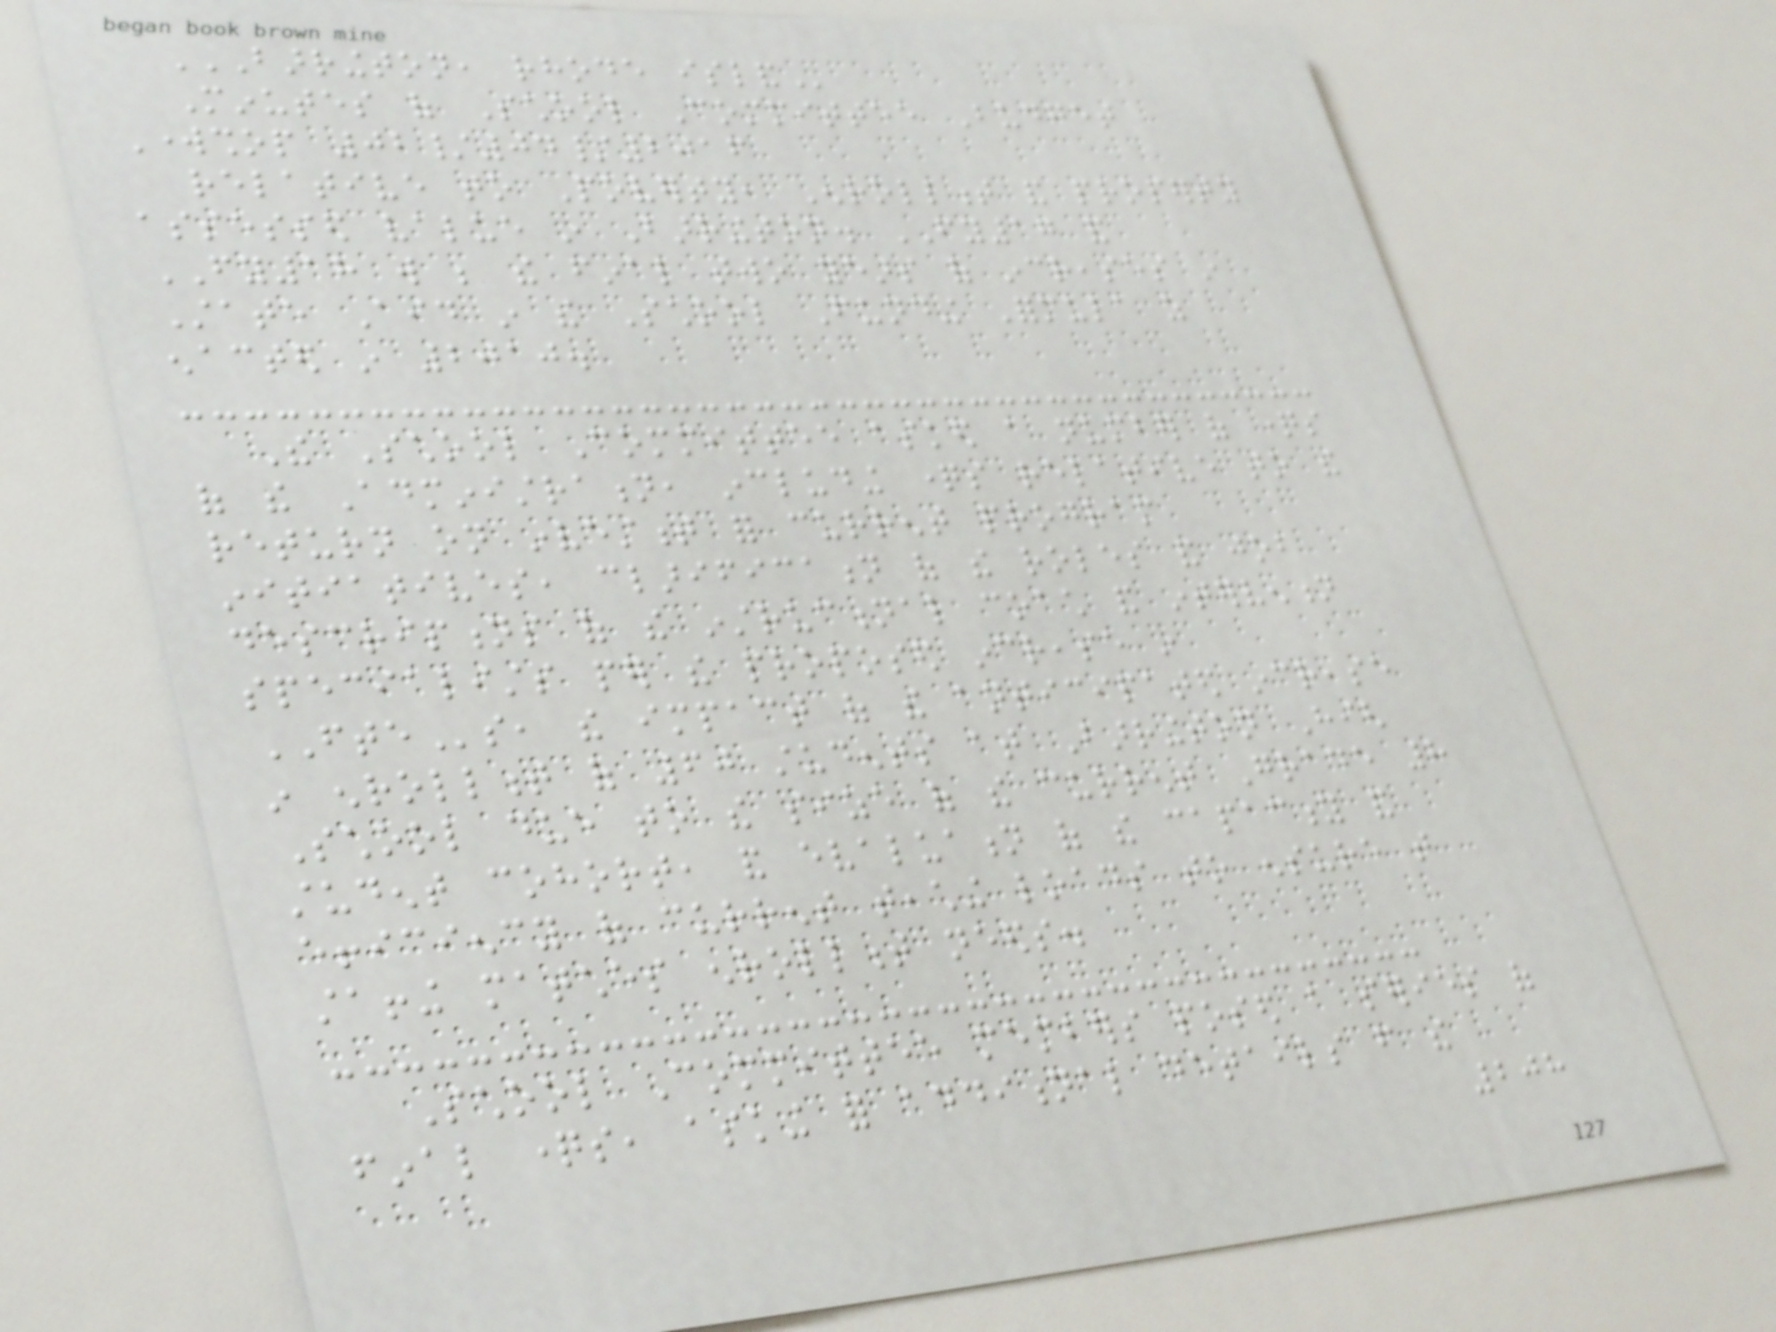BARRINGTON, RHODE ISLAND
Minutes of School Committee Budget
Workshop 02/04/2016
relative to Poverty, Enrollment and property
assessed value in Barrington. FY17 and
FY18 will be the final two years of increases in
State Aid in the School Funding Formula as
enacted in 2010.
The School Committee asked a number of questions
of the Administration, including questions relative to the
return on investment for current program
initiatives, clarification of the roles and job
descriptions of the instructional coach and intervention
specialists per the proposed increase in
FTEs, the impact of the anticipated increase
in enrollment of 60 students at Barrington High
School due to the size of the current Grade 8
student cohort, and evaluation of the capacity and
efficiency of current teaching loads to ensure that
staffing matches enrollment needs.
School Committee members posed a series of
final questions, asking for additional details from the
208
